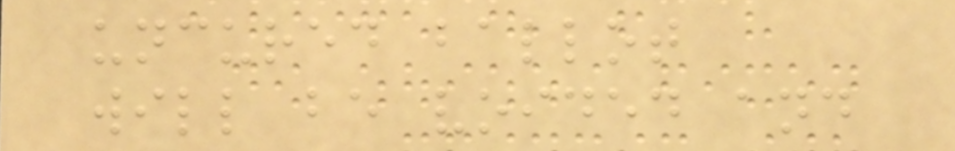uncured ballot
will be voided and
